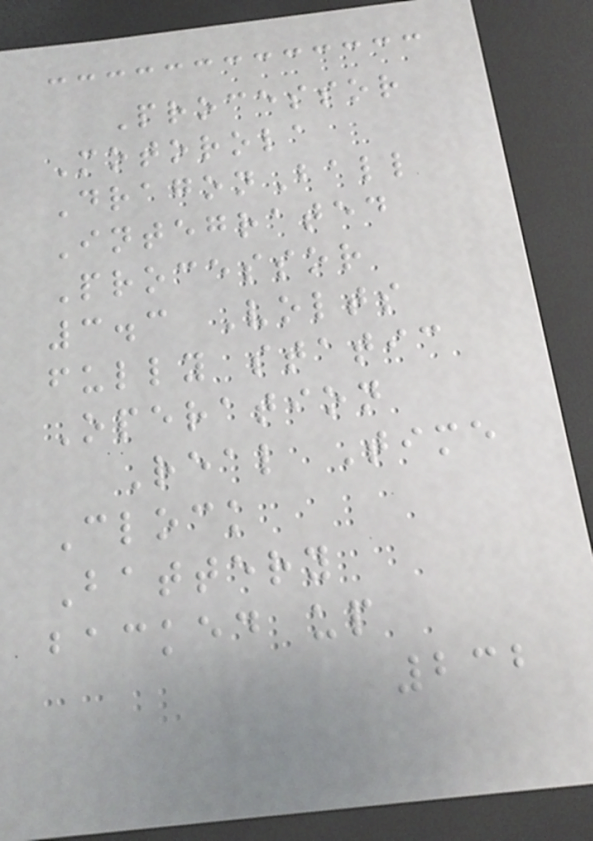Processor
Motorola
DragonBall
Integrated
Processor
3.3 Volts
fully static
Operation
Real Time
Clock
Battery
backed up
232
